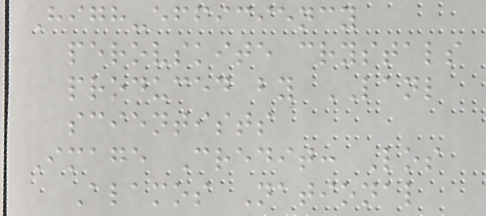High-efficiency
perovskite crystals
produced by LANL
scientists
Image Credit: Los
Alamos National
